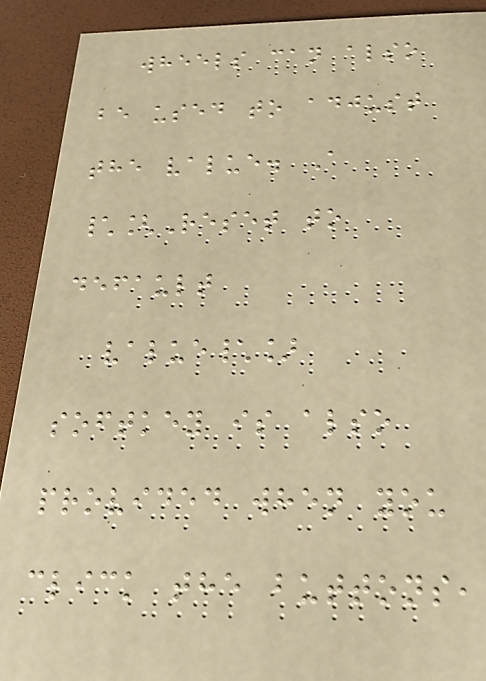wheels can also
be used to adjust
the value. A
\[Reset to
default
value\]
softkey is also
provided when you
click the buttons,
